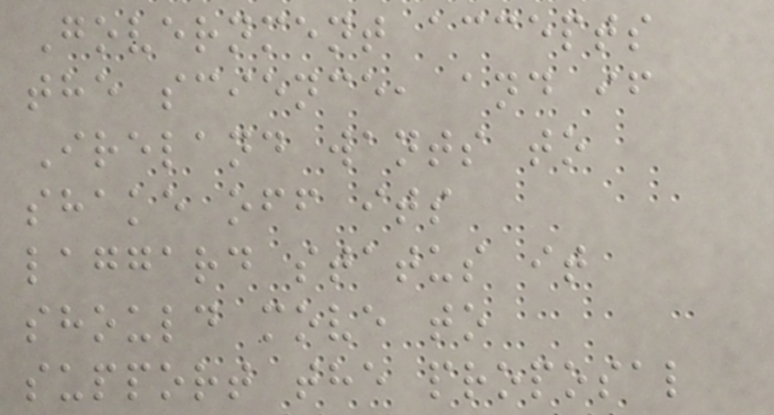Government accepts
the science, and if
Ireland wants to
shake off its
laggard status it
should move to
support the proposal
